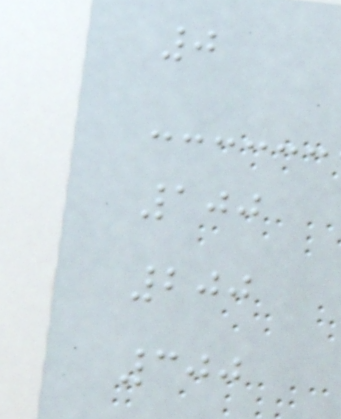0
100
200
300
